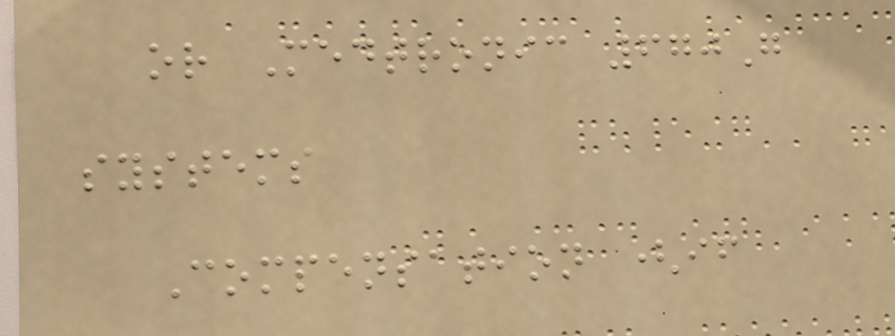or Medtronic 670G
systems
Compensation (if
